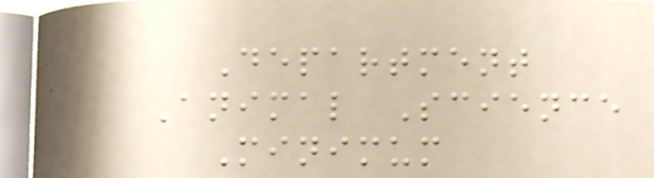Department
Animal Science
Minimum
